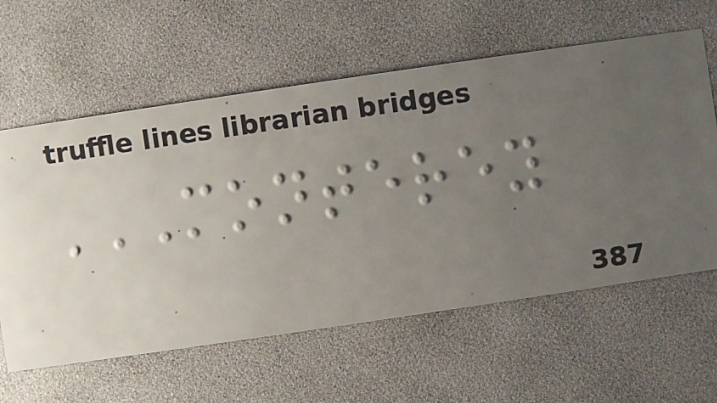MONTEREY
